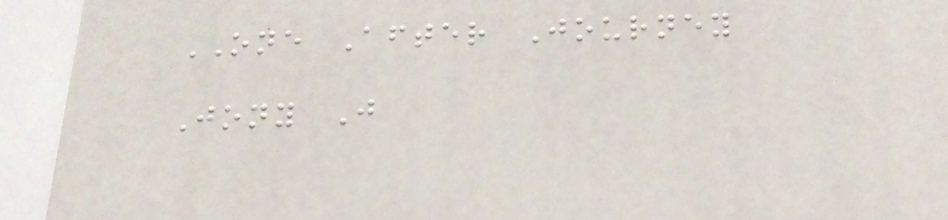ONE After Journey
Jony J
